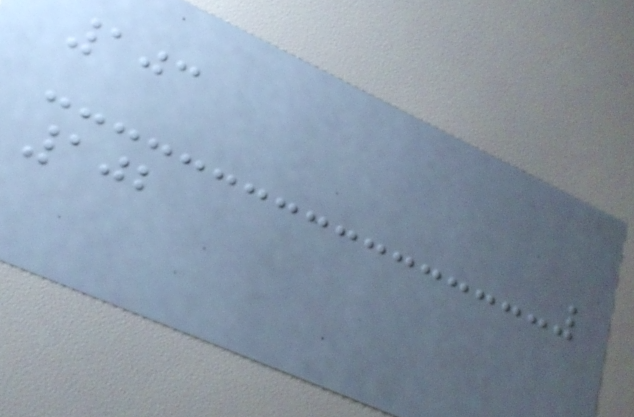103
102
